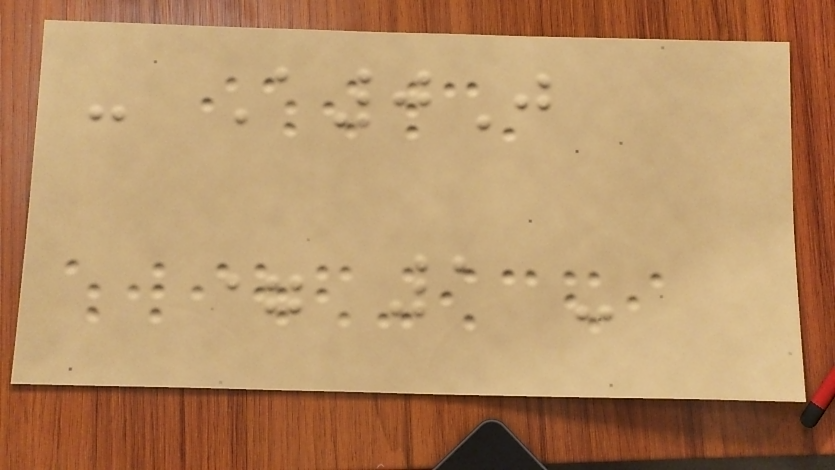- A0J
= 1 -
